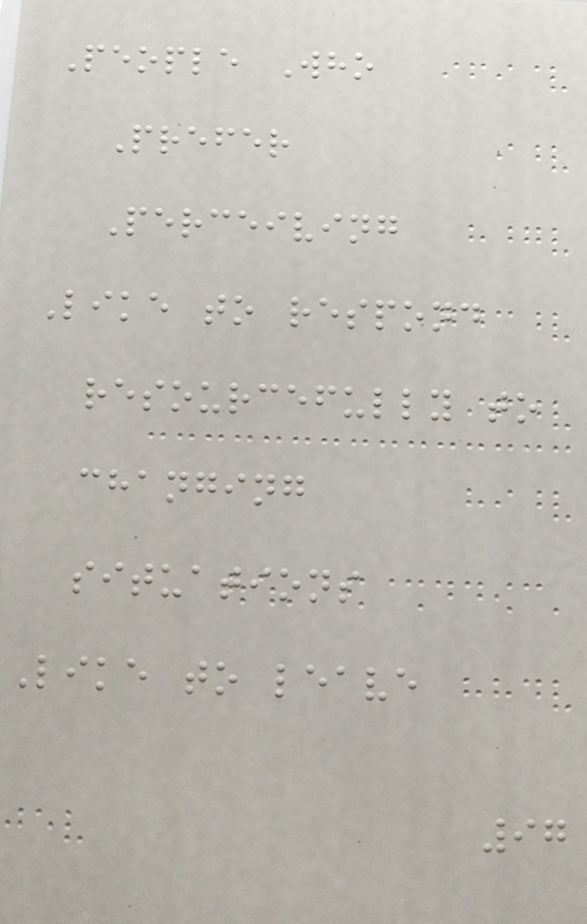People Who
Prefer
Perceiving
Like to respond
resourcefully to
changing
situations
Like to leave
97
